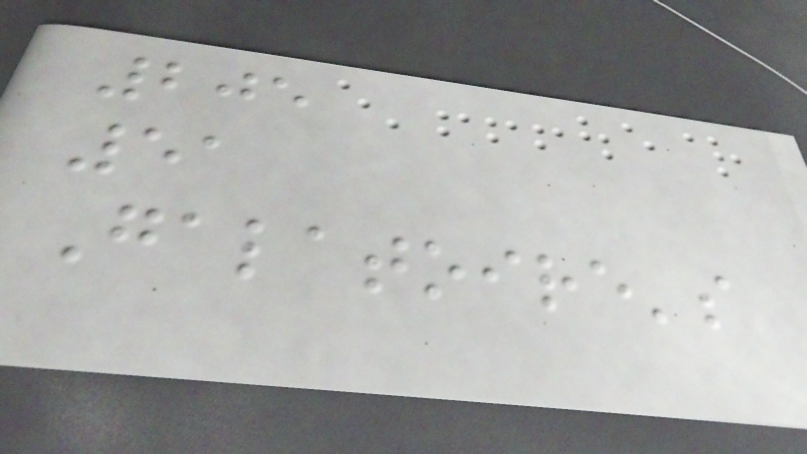205
51
Galatoire's
